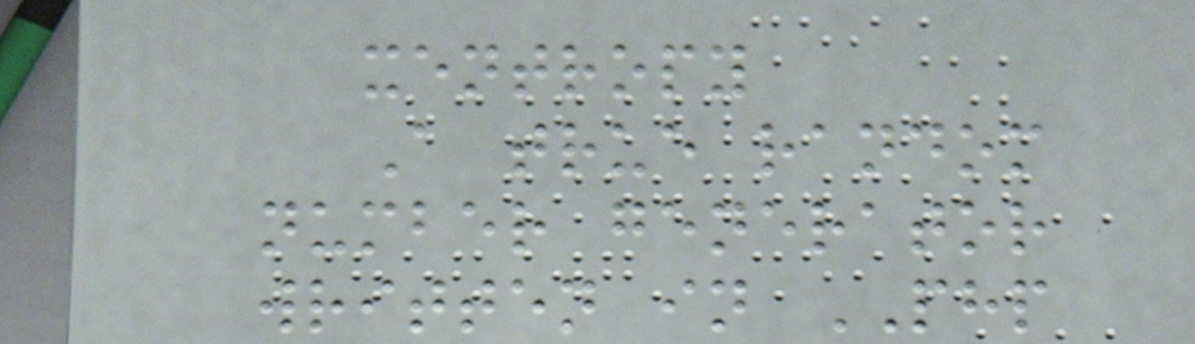xentropy
A true random
number generator
written in PHP
